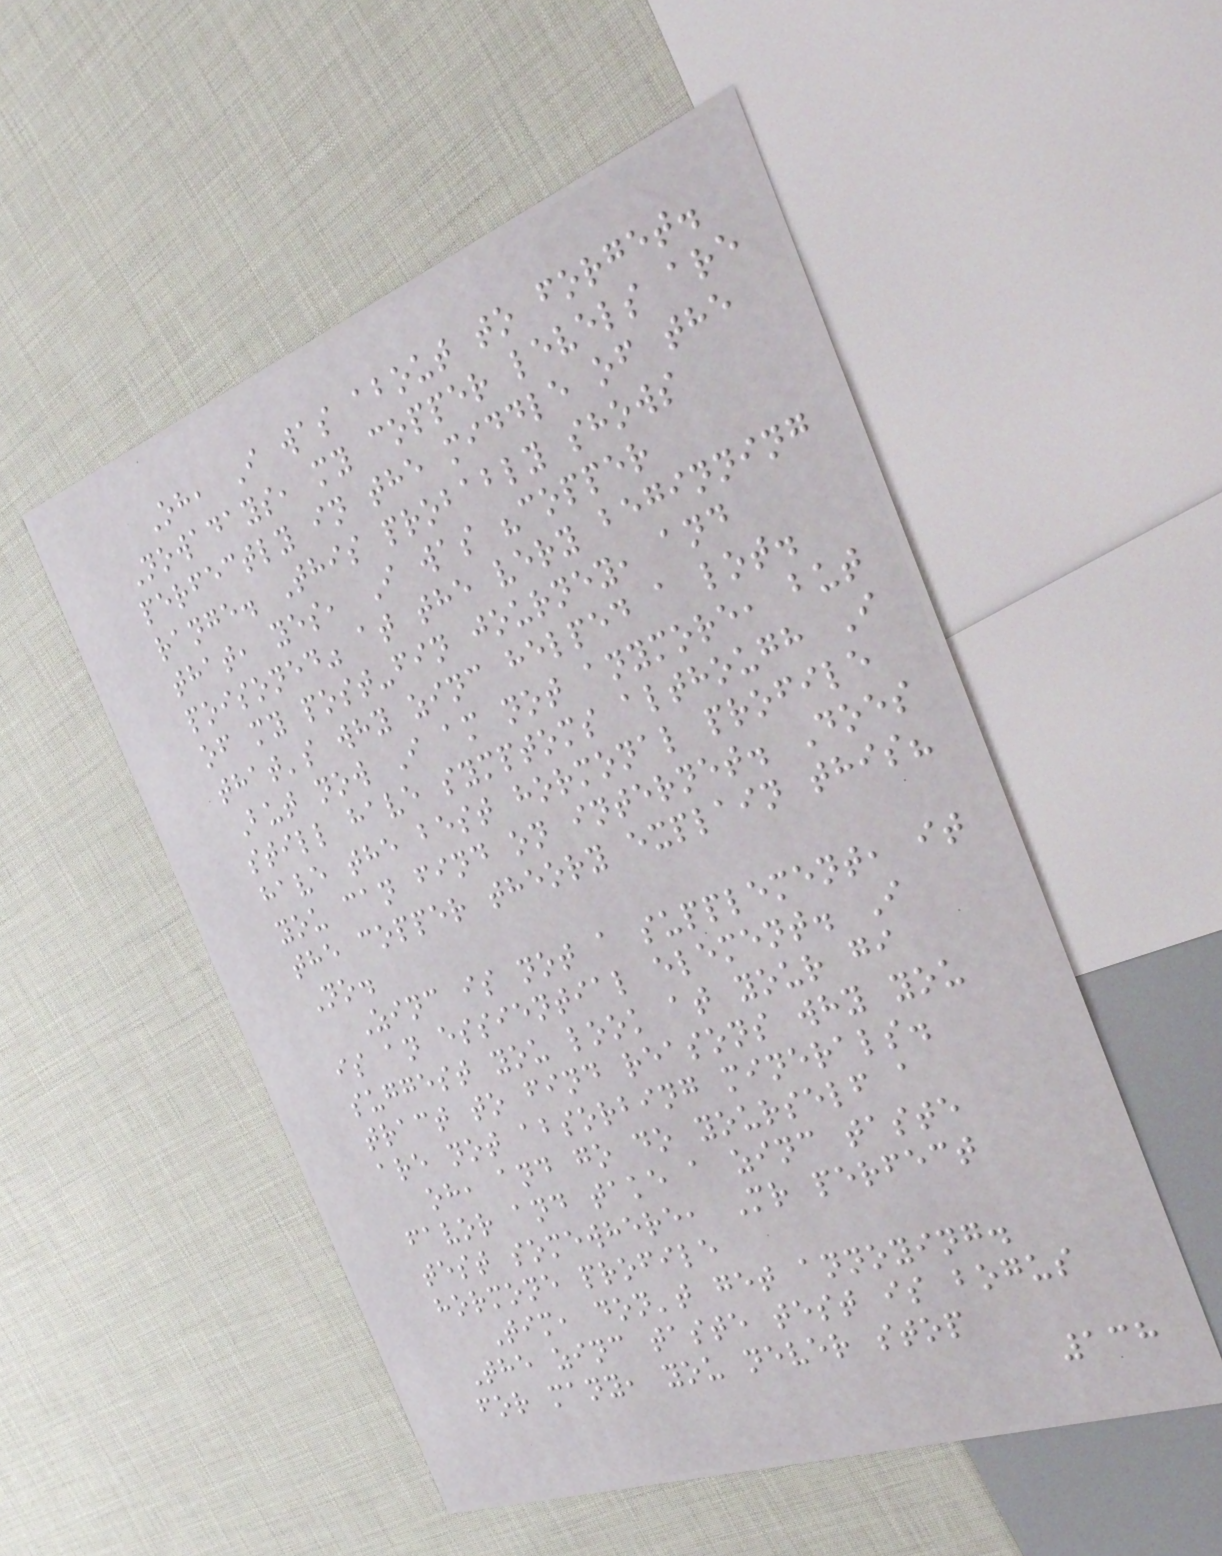Oh, I was about to forget.
Nowadays, my copper levels are
perfectly in the middle of the
range. This probably shows
that, yes, I was "copper
poisoned" at the very beginning
of my post-fin journey, and
that's why zinc helped a lot.
But now I am not anymore, but
still have symptoms although I
have the best hormonal profile
you can find on internet. Does
the copper theory explain this?
No.
Zinc is not a supplement, it
is an essiential element. I
suggest you look at your gi
tract to find reasons why you
are not absorbing minerals.
oh, and go do yourself a
favor and take a zinc taste
test somewhere, Mr perfect
hormone profile
Tim, don't get annoying.
The zinc taste test is bogus
for many, you never stop
138
